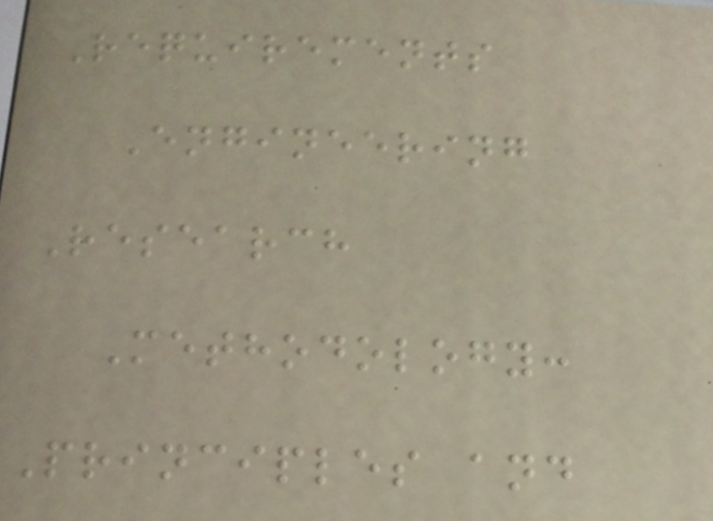Requirements
Engineering
Research
Methodology:
Principles and
